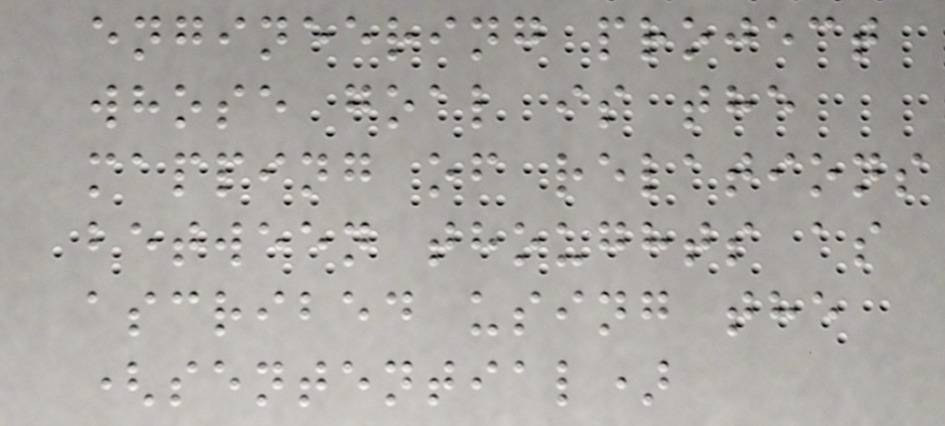engineering project
whose goal is the
mapping of relations
between thoughts as
ascribed using the
(sentential)
